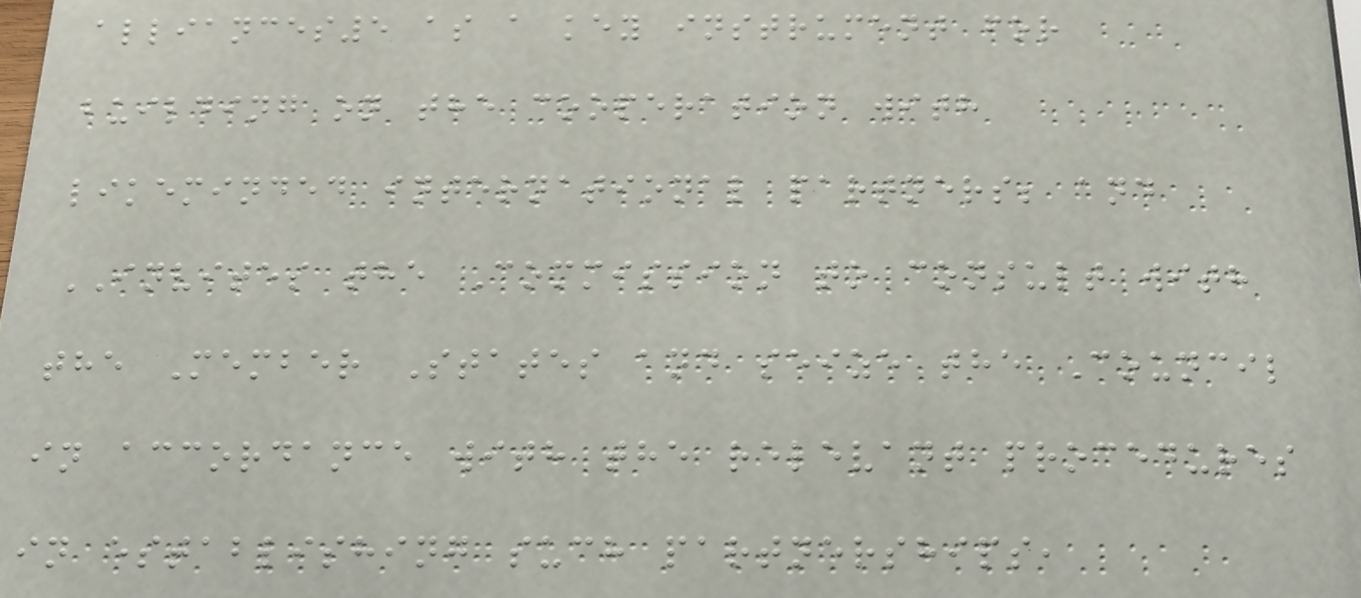alliances5 as a key instrument for
building on the cooperation with
likeminded international partners; and
INVITES the Commission to consult with
the Member States and seize the Council
in accordance with the relevant procedures
in establishing such partnerships,
